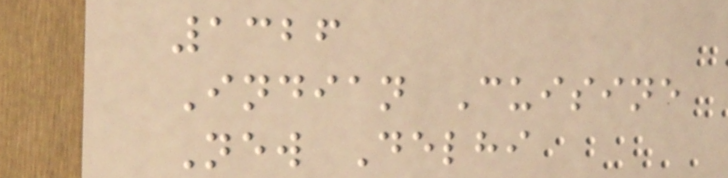1326
Indian Cuisine
New Delhi
